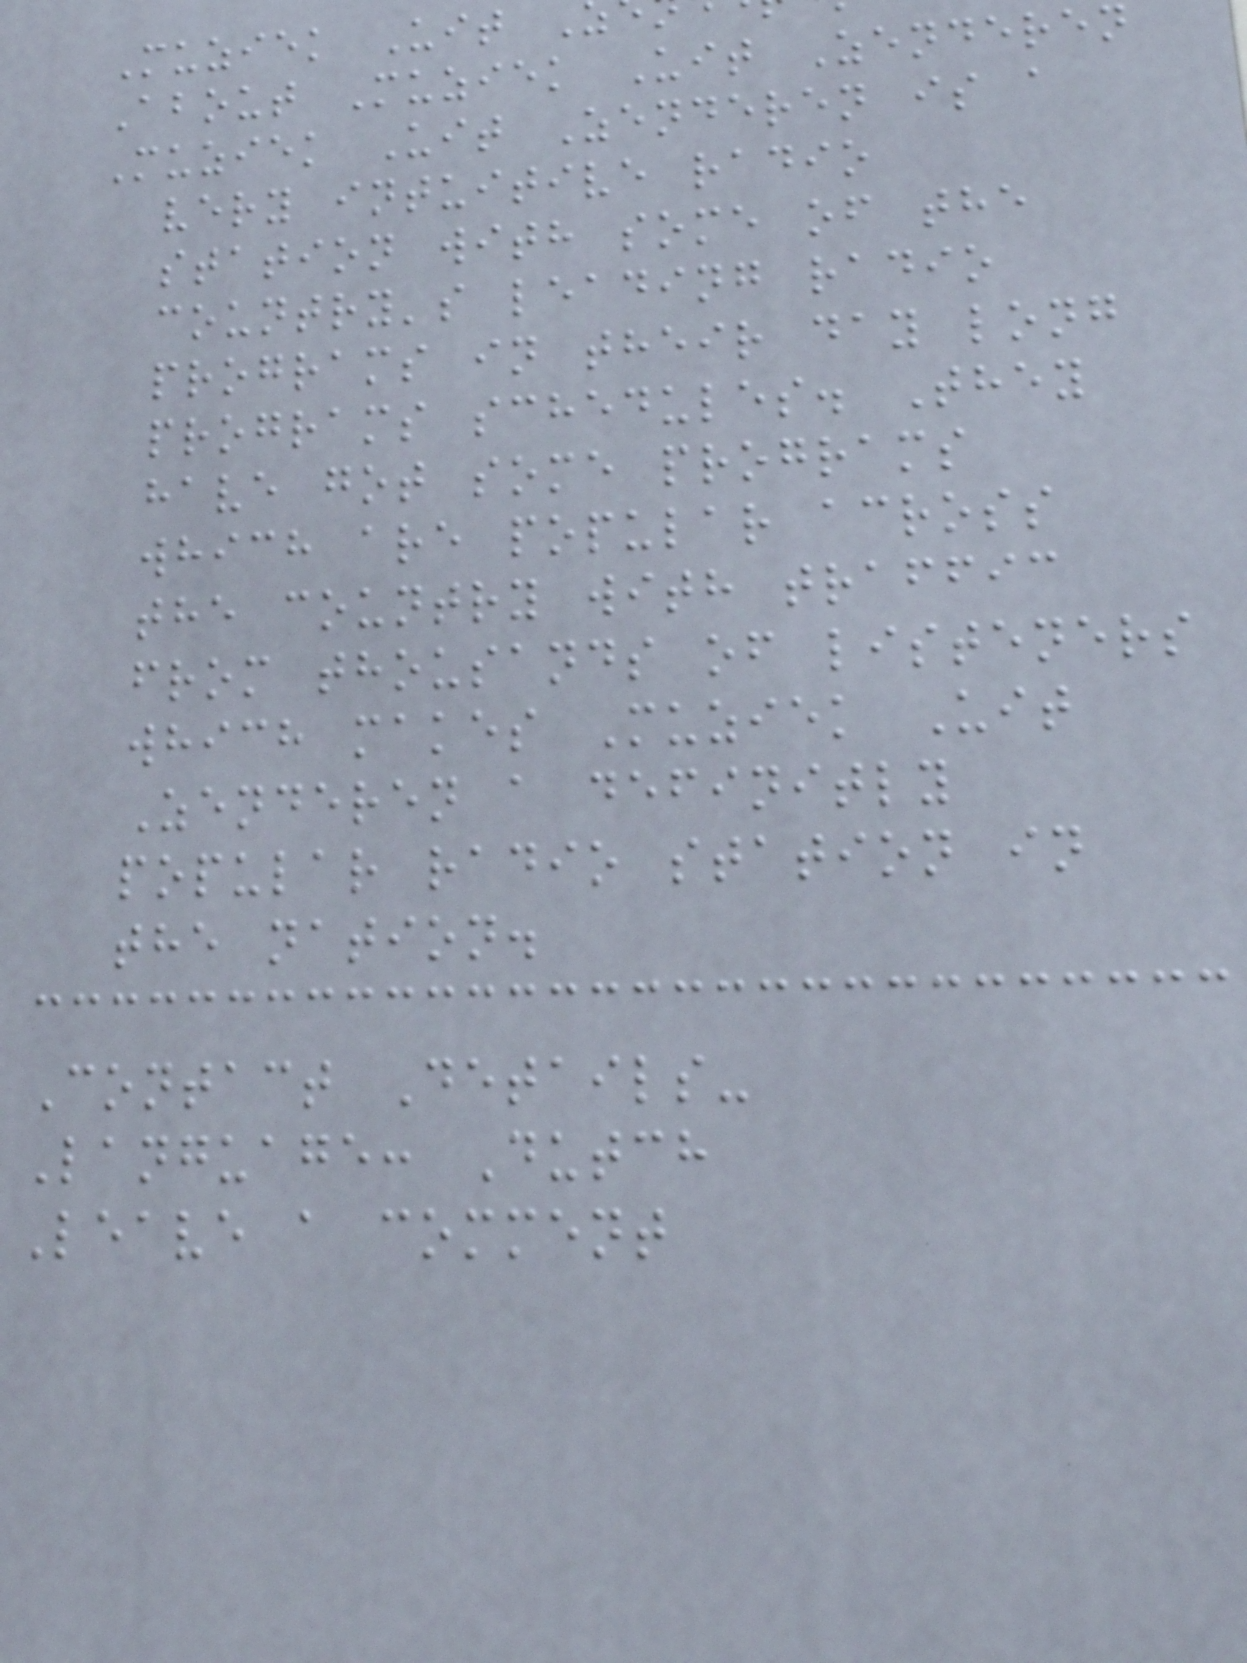Muziek Uit
About Muziek Uit Zenderen
Muziek Uit Zenderen is a
very intuitive radio
station with some of the
country's leading radio
programs in their day long
programs schedules. They
have got some programs
which are popular across
the country with traffic
from thousands of listeners
which makes Muziek Uit
Zenderen a definitly
popular radio station in
the nation.
Contact Details-
Language: Dutch
Leave a comment
